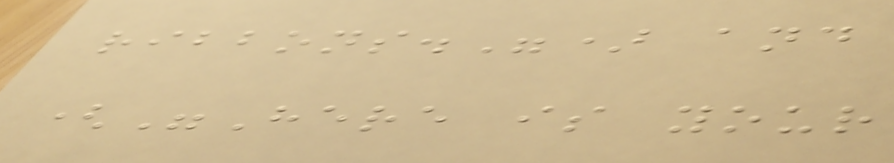ribbons.") and
("Here is your
